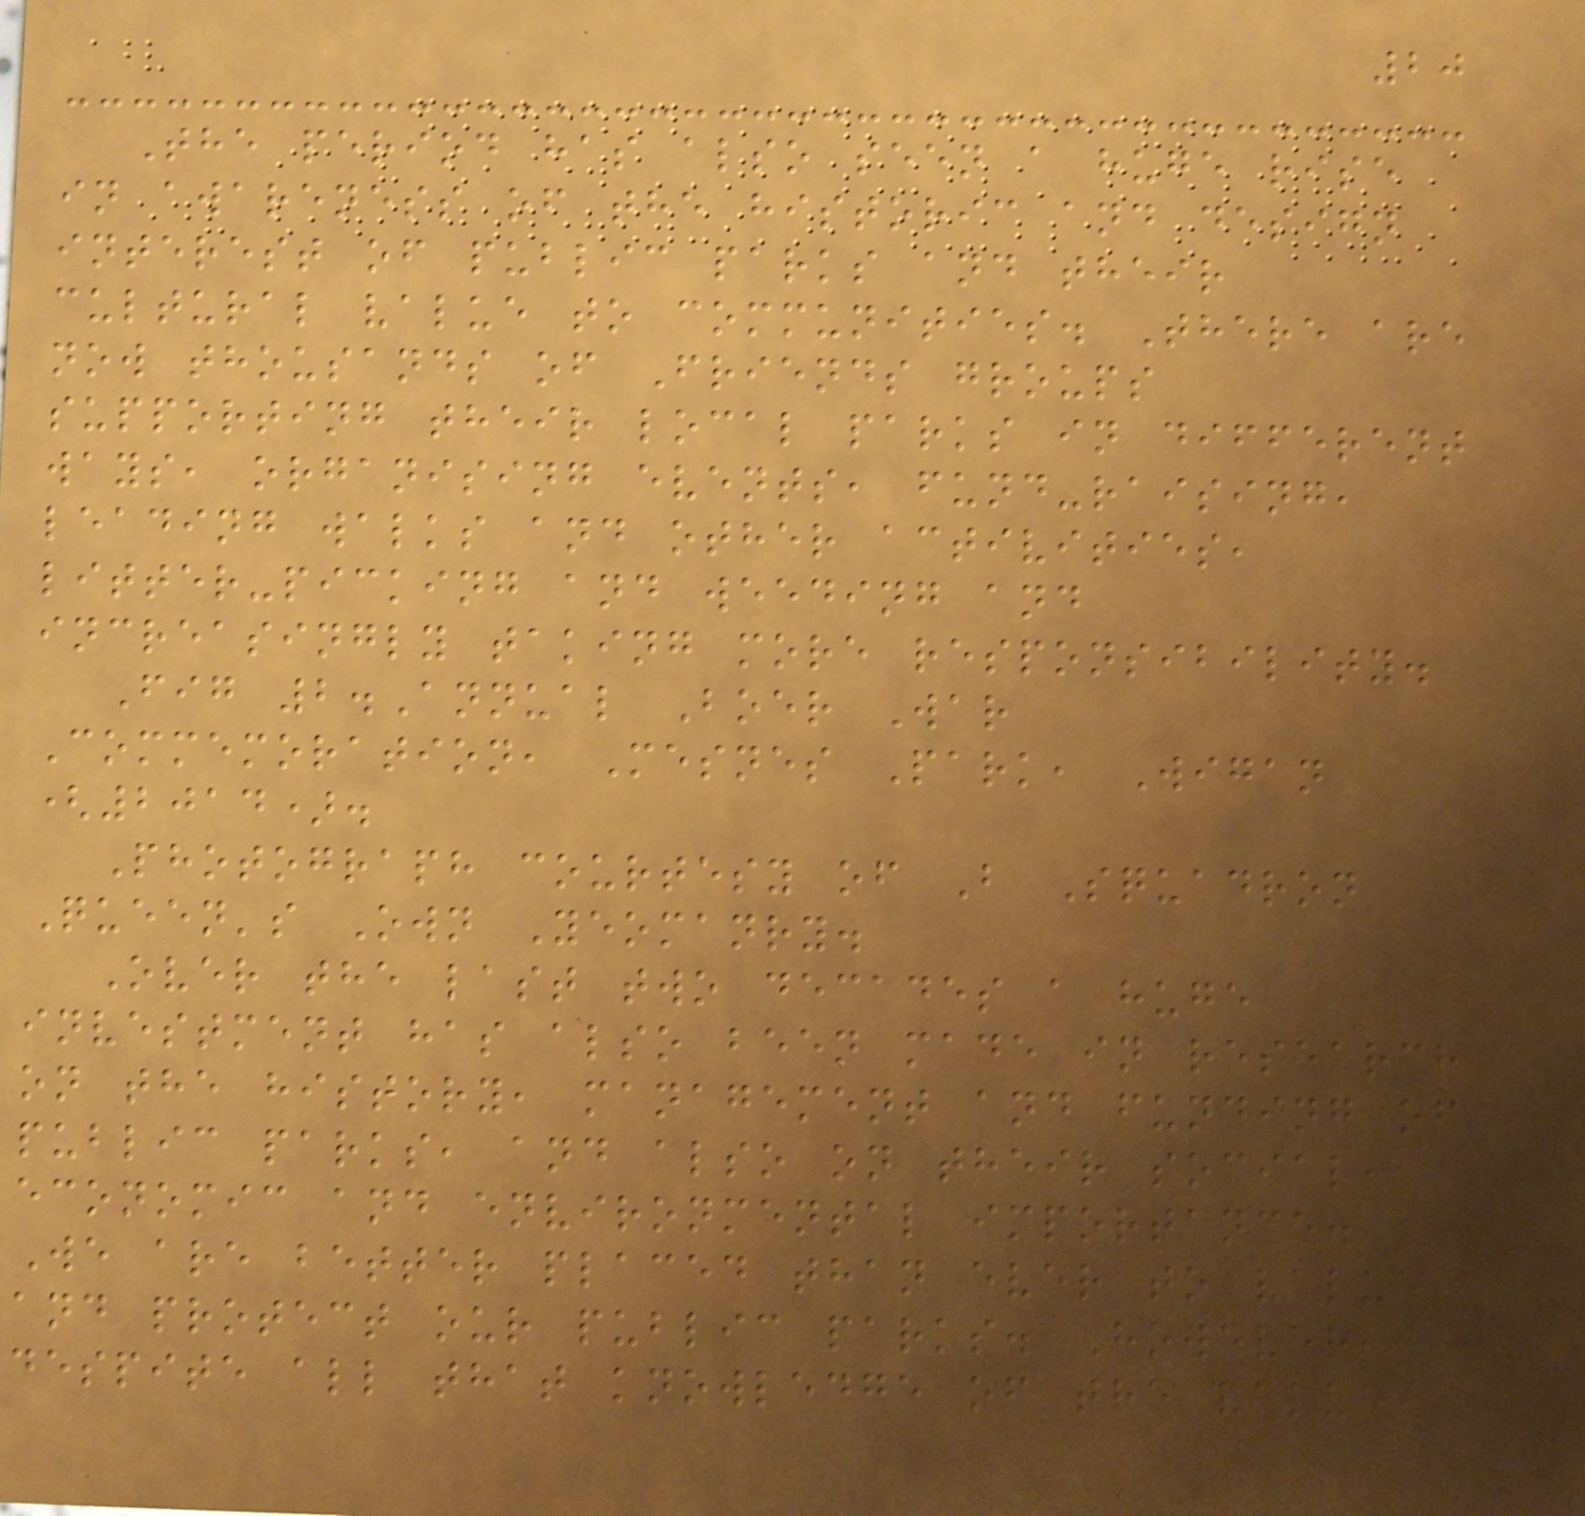20
The period has also seen a huge rise
in awareness of the historic and design
interest of public parks and their
cultural value to communities. There are
now thousands of Friends groups
supporting their local parks in different
ways, organising events, fund-raising,
leading walks and other activities,
litter-picking and weeding and
increasingly taking more responsibility.
Fig 2.Annual Boer War
Commemoration, Mesnes Park, Wigan
(2014).
Photograph courtesy of B Squadron
Queen's Own Yeomanry.
Over the last two decades a huge
investment has also been made in research
on the history, management and funding of
public parks, and also on their social,
economic and environmental importance.
We are better placed than ever to value
and protect our public parks. However,
despite all that knowledge of the value
